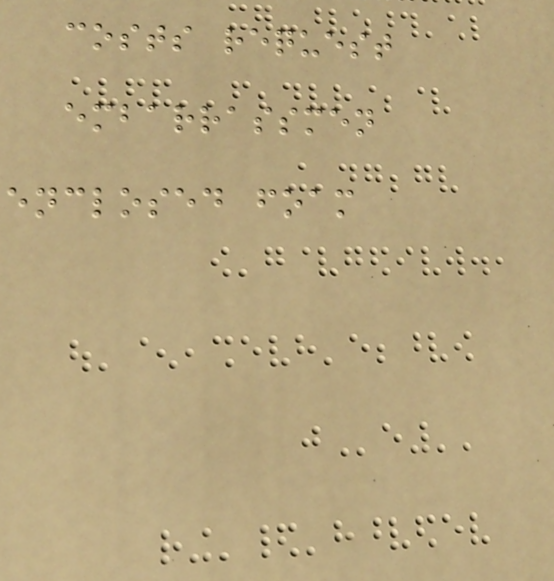costs request
embarrassmen
enclosed foam
